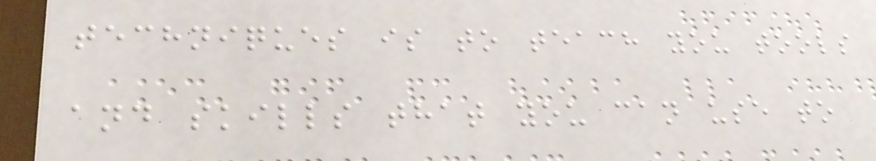techniques is to teach you tools
and skills that you can use to
